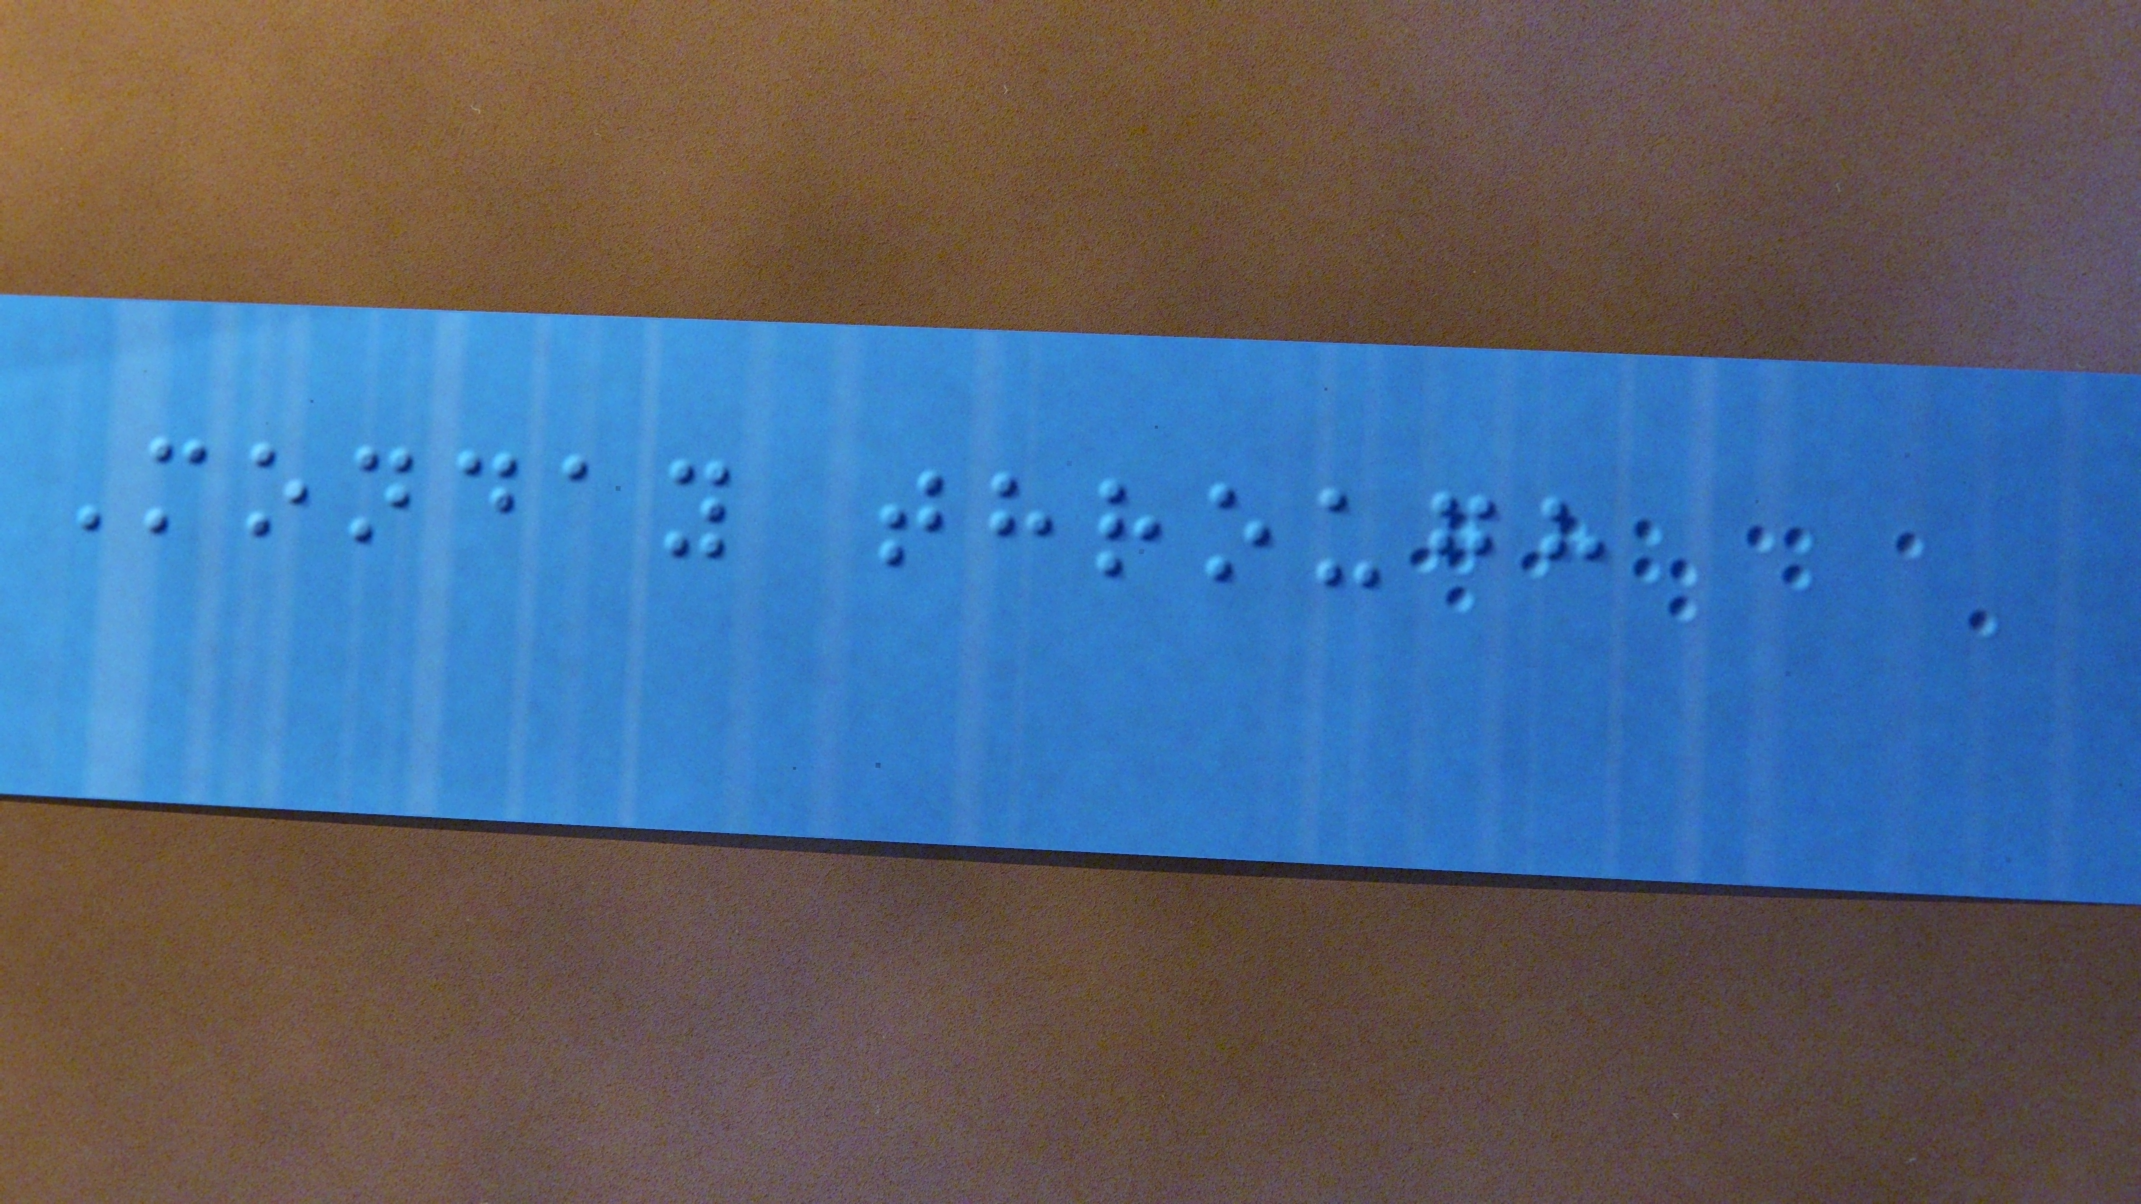Monday through
